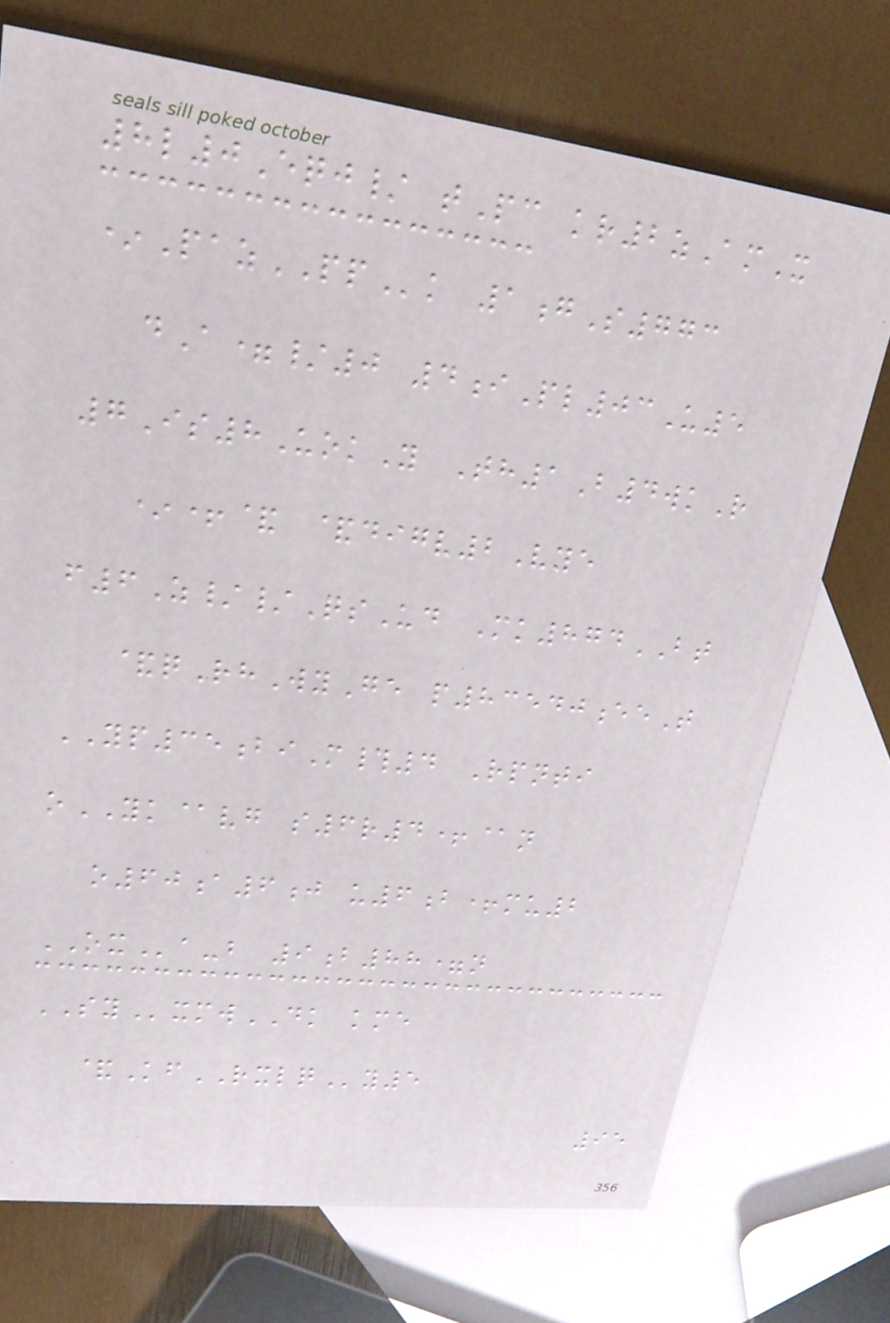8l0Eqj/ tPc kr2zAmX
*PazPPk 1gS773
dA=/0 4iPl03U5
7Is8UokY Th1B4wkR
*+& &digv2Vye
f6Z//QsUd Mk874BT
&qRhWyGe p83540eeT
YP35biM#4 Rpnti
oYK@vg s6r4+@n
o60a6j u6b+mu2
OXa-b 9b88=n
SYxmwDK kme
&KfRXLQy5
95
